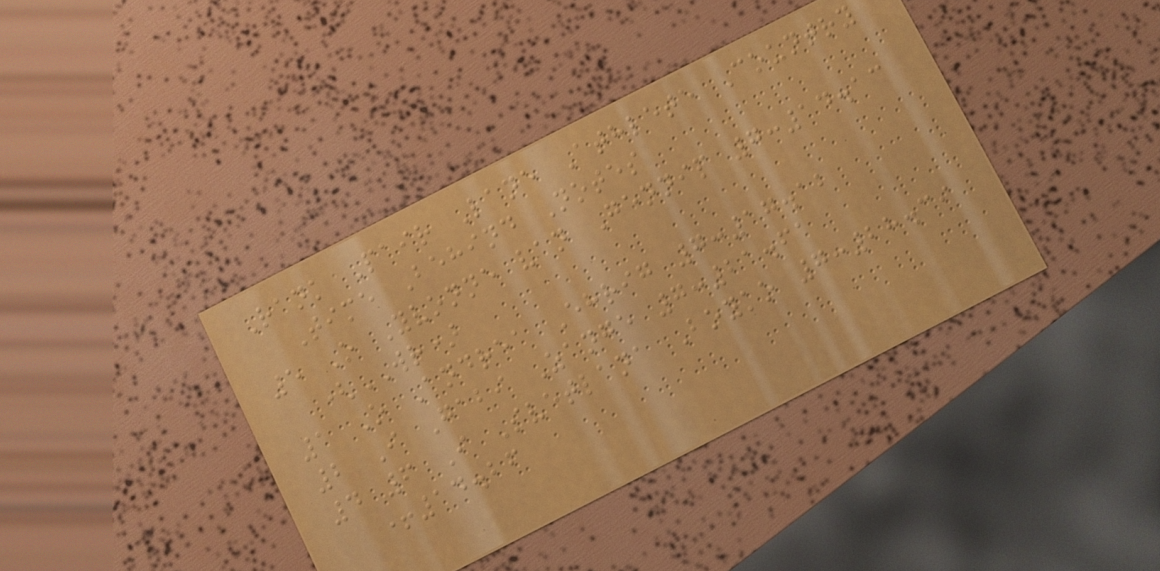Rank Pair Lane Athlete Country
Time Behind Notes
5 O Yvonne van Gennip 7:14.13
(WR)
1 O Andrea Ehrig 7:17.12
2 I Gabi Zange 7:21.61
4 6 I Svetlana Boyko 7:28.39
+14.26
